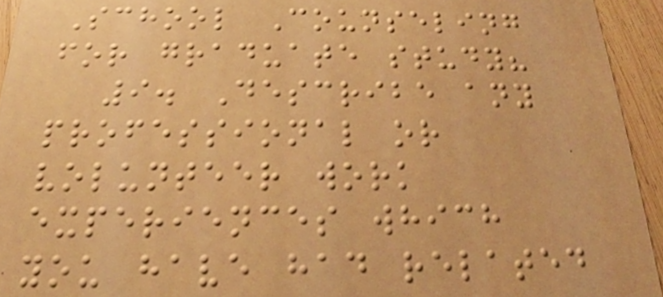School Counseling
for graduate study?
9. Describe any
professional or
volunteer work
experiences which
you have had related
